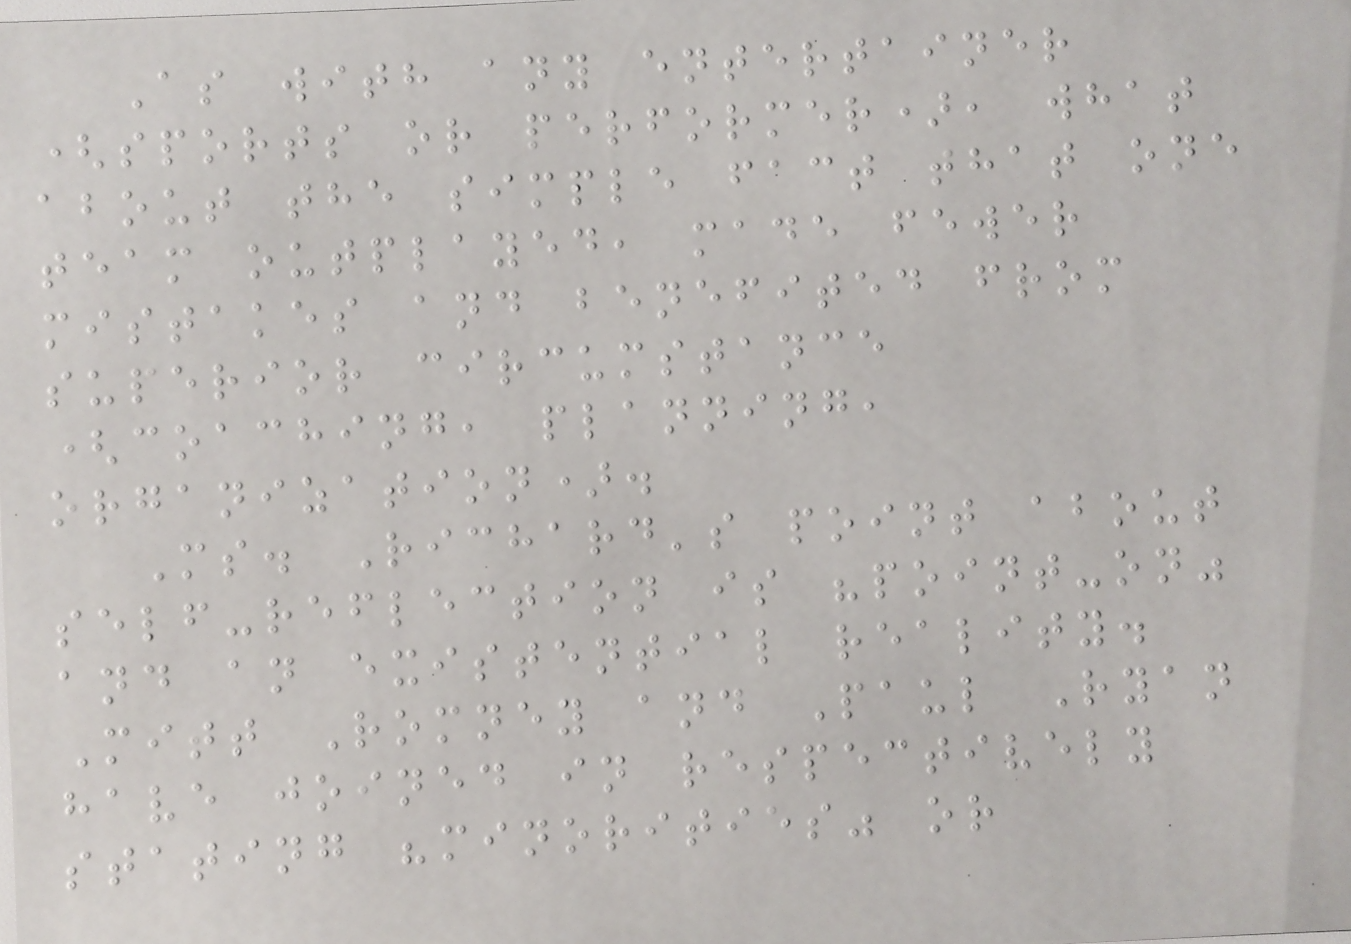As with any entertainer
(sports or performer), what
about the simple fact that one
team outplayed, made fewer
mistakes and benefited from
superior circumstance
(coaching, planning,
organization).
Ms. Richard's point about
self-reflection is "point-on"
and an existential reality.
Mitt Romney and Paul Ryan
have joined in respectively
stating "minorities" or
